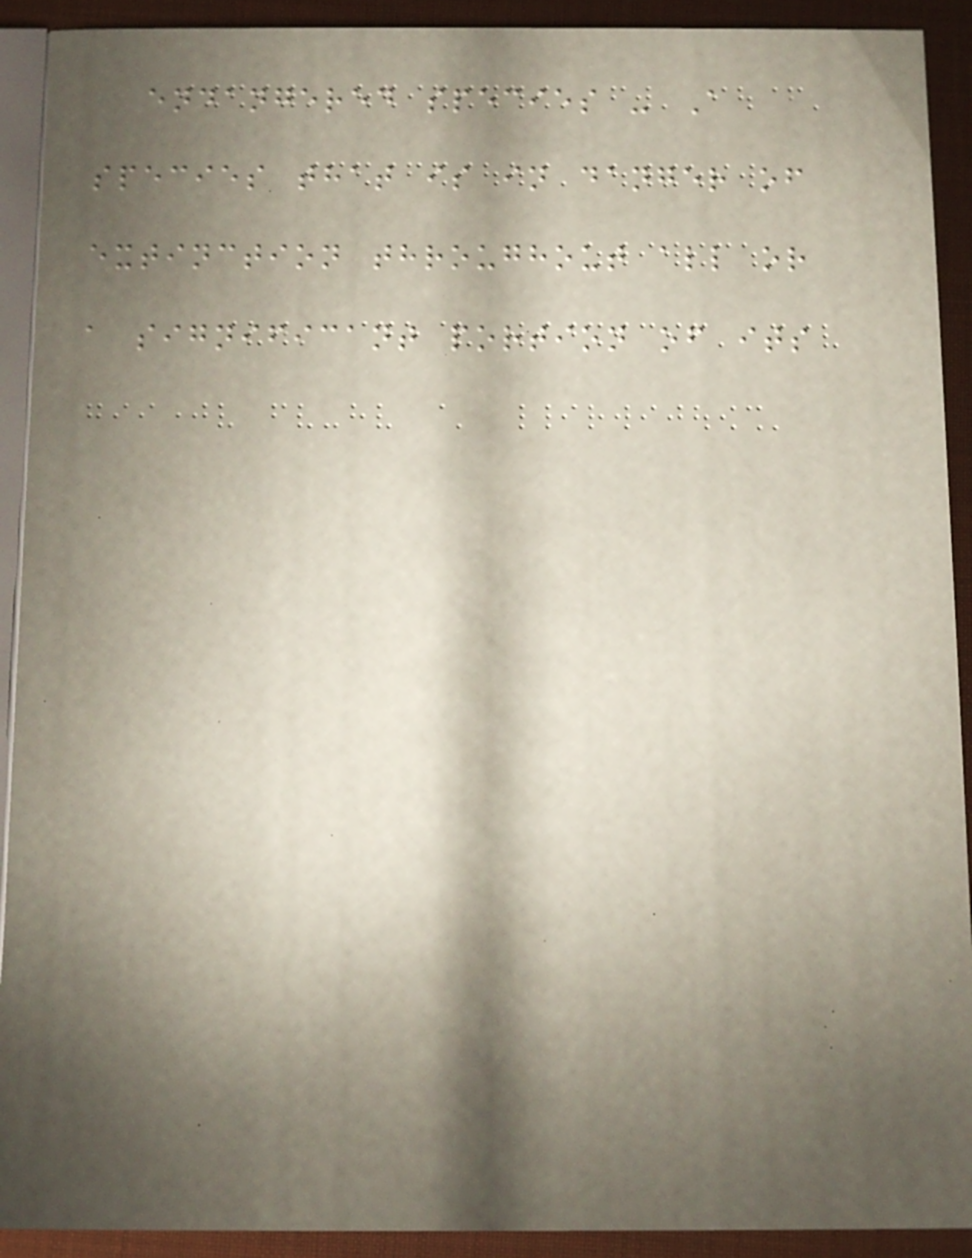endangered species - A
species that is in danger of
extinction throughout all or
a significant portion of its
